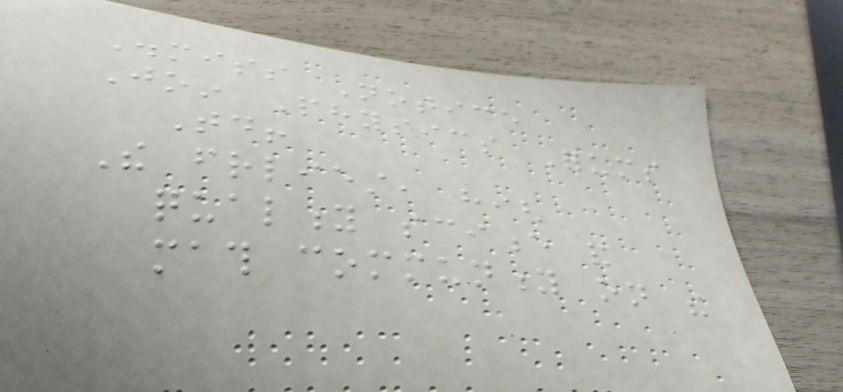Dismiss Notice
Join Physics Forums
Today!
The friendliest, high
quality science and
math community on the
